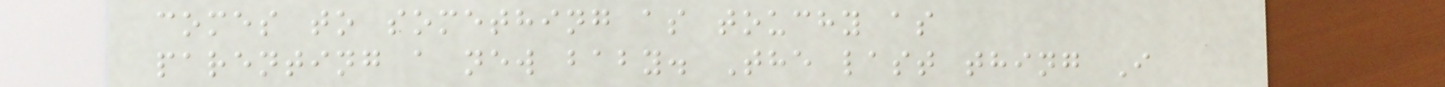comes to something as touchy as
parenting a new baby. The last thing I
